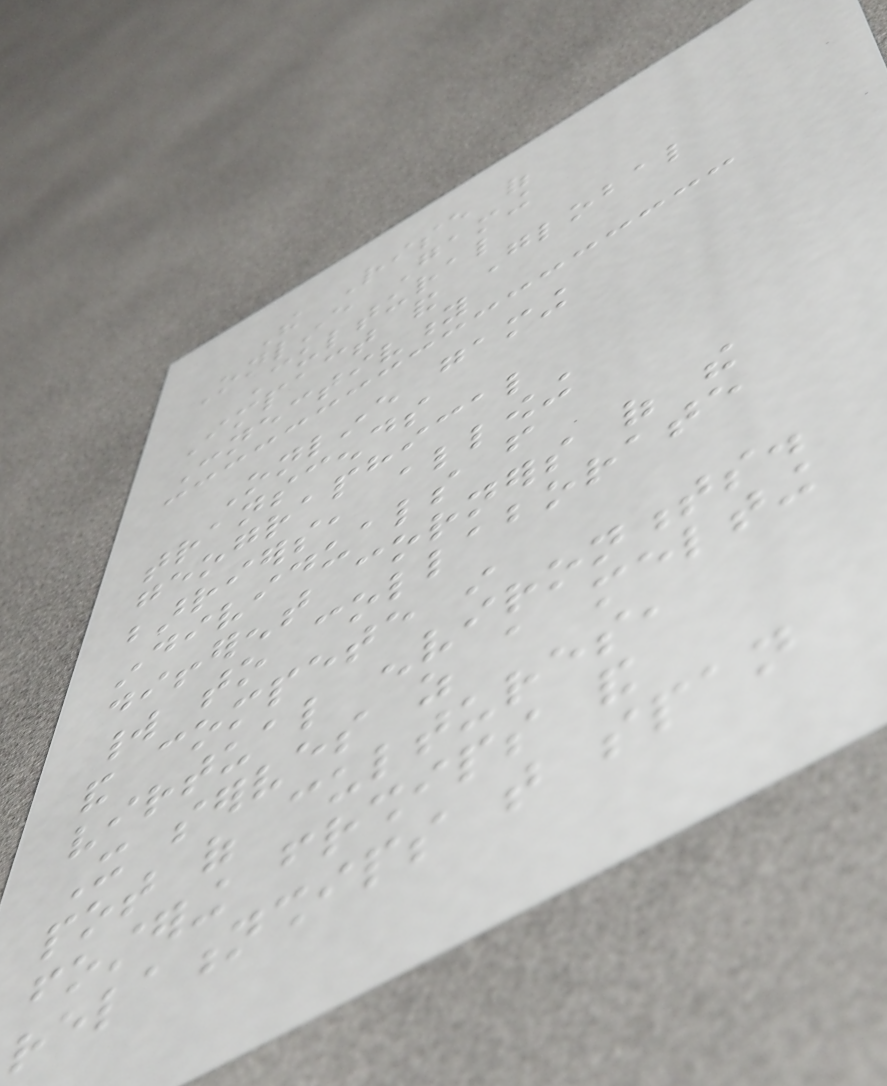The Rise of
Online Gaming
Cultural
Impact and Global
Connectivity
Online gaming
transcends
geographical
barriers, allowing
individuals from
different corners of the
world to collaborate
and compete in
virtual environments.
It serves as a melting
pot of cultures,
fostering friendships and
relationships that span
